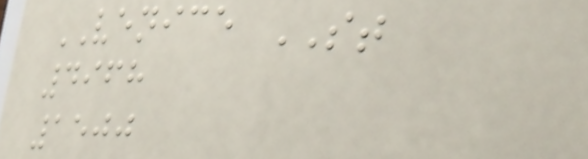VENICE ST
4968
1500
